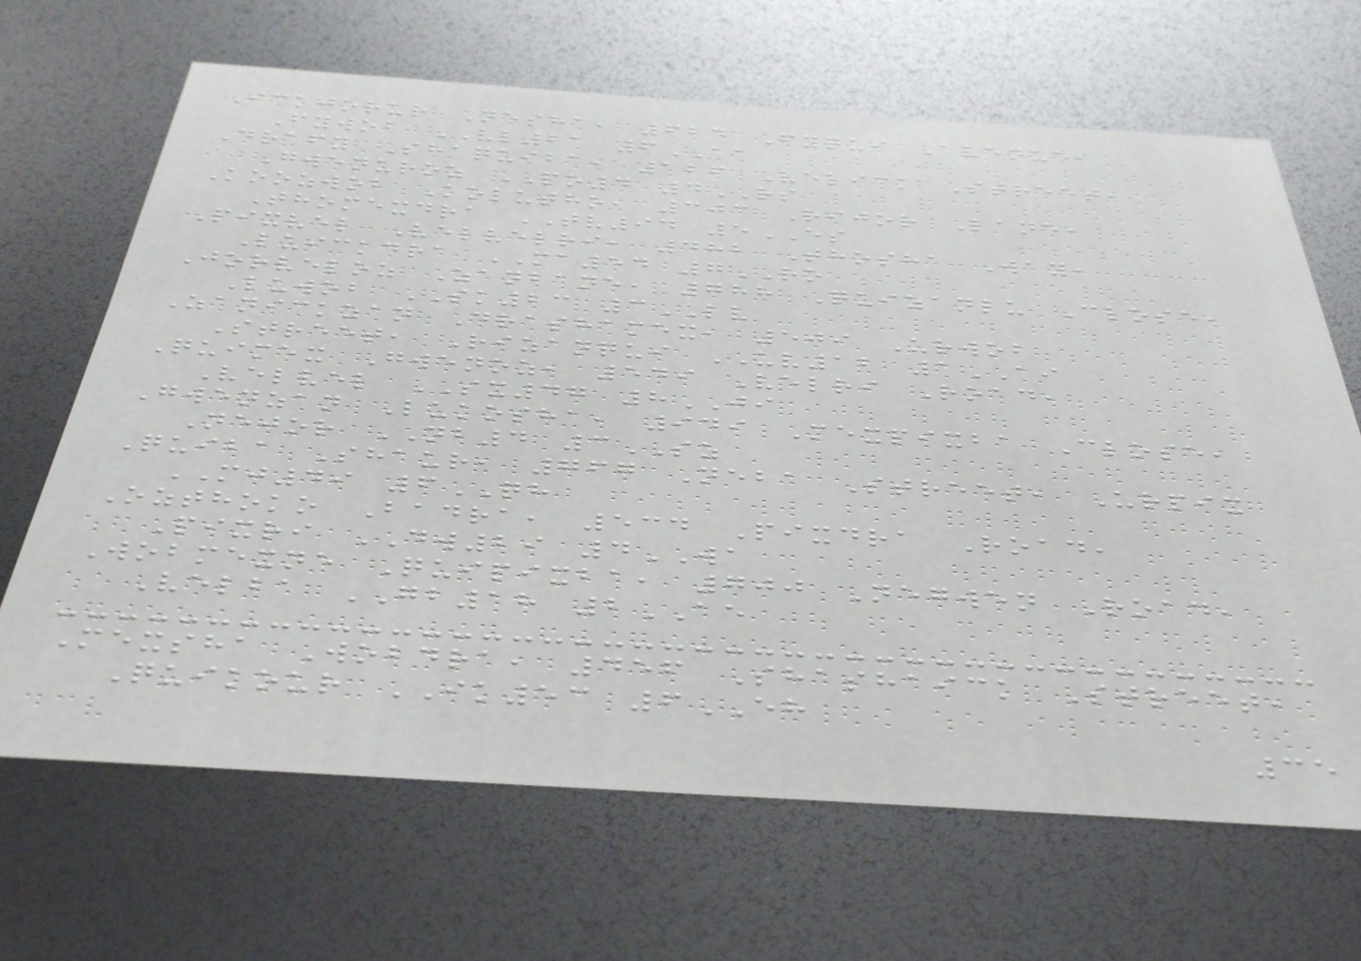Ickjorur Nesha, 624 Fyqui Avenue,
Fywob VL21 6AA
Drafy Shaquiba, 126 Velick Street,
Gwenuroz PO4 4RS
Koozwob Kolutho, 303 Rijor Lane,
Thomexdra TV94 5ES
Pixvel Velvelri, 482 Thosha Way,
Luickdra MA54 7RO
Jorveloz Zanbane, 788 Quizanlu Close,
Luwob SK23 3LV
Zanickzan Drashamex, 509 Urwob
Street, Rizanqui UV12 1AI
Quimex Gwenoz, 549 Velri Road,
Velvel SX47 8JI
Gwenzan Lukosha, 949 Mexpixba Close,
Nejor NB4 3SZ
Quiba Shaur, 767 Neba Street, Urpix
MJ49 6QH
Ozthoko Badra, 534 Pixdra Road,
Pixri DW29 4WA
Wobmexne Quipixba, 700 Negwen Road,
Velba GB18 2AE
Mexsha Wobdra, 456 Shashaick Street,
Quikour IK53 6EH
35
